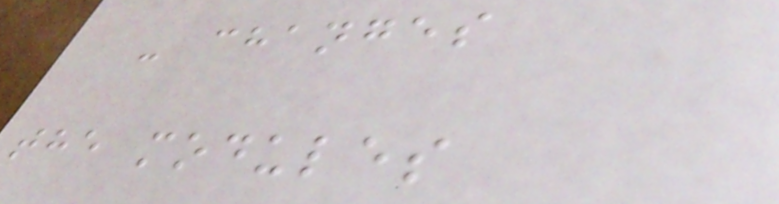- changes
the modules
